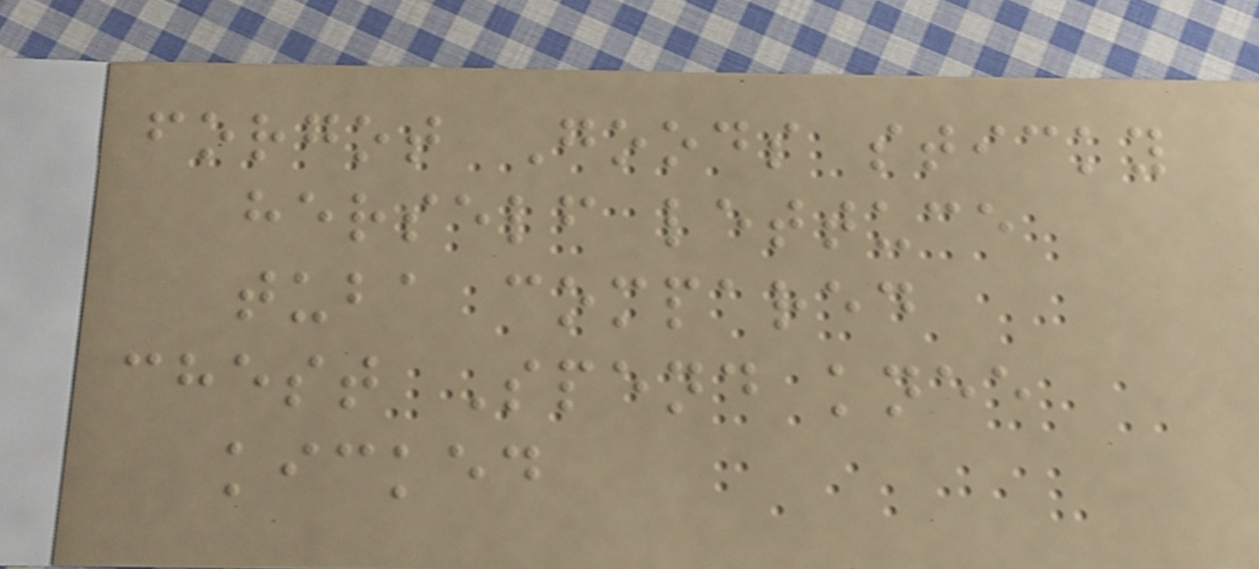forgot Goods sticky
herself lettuce
tuba compared
chest Spend knee
kicked
